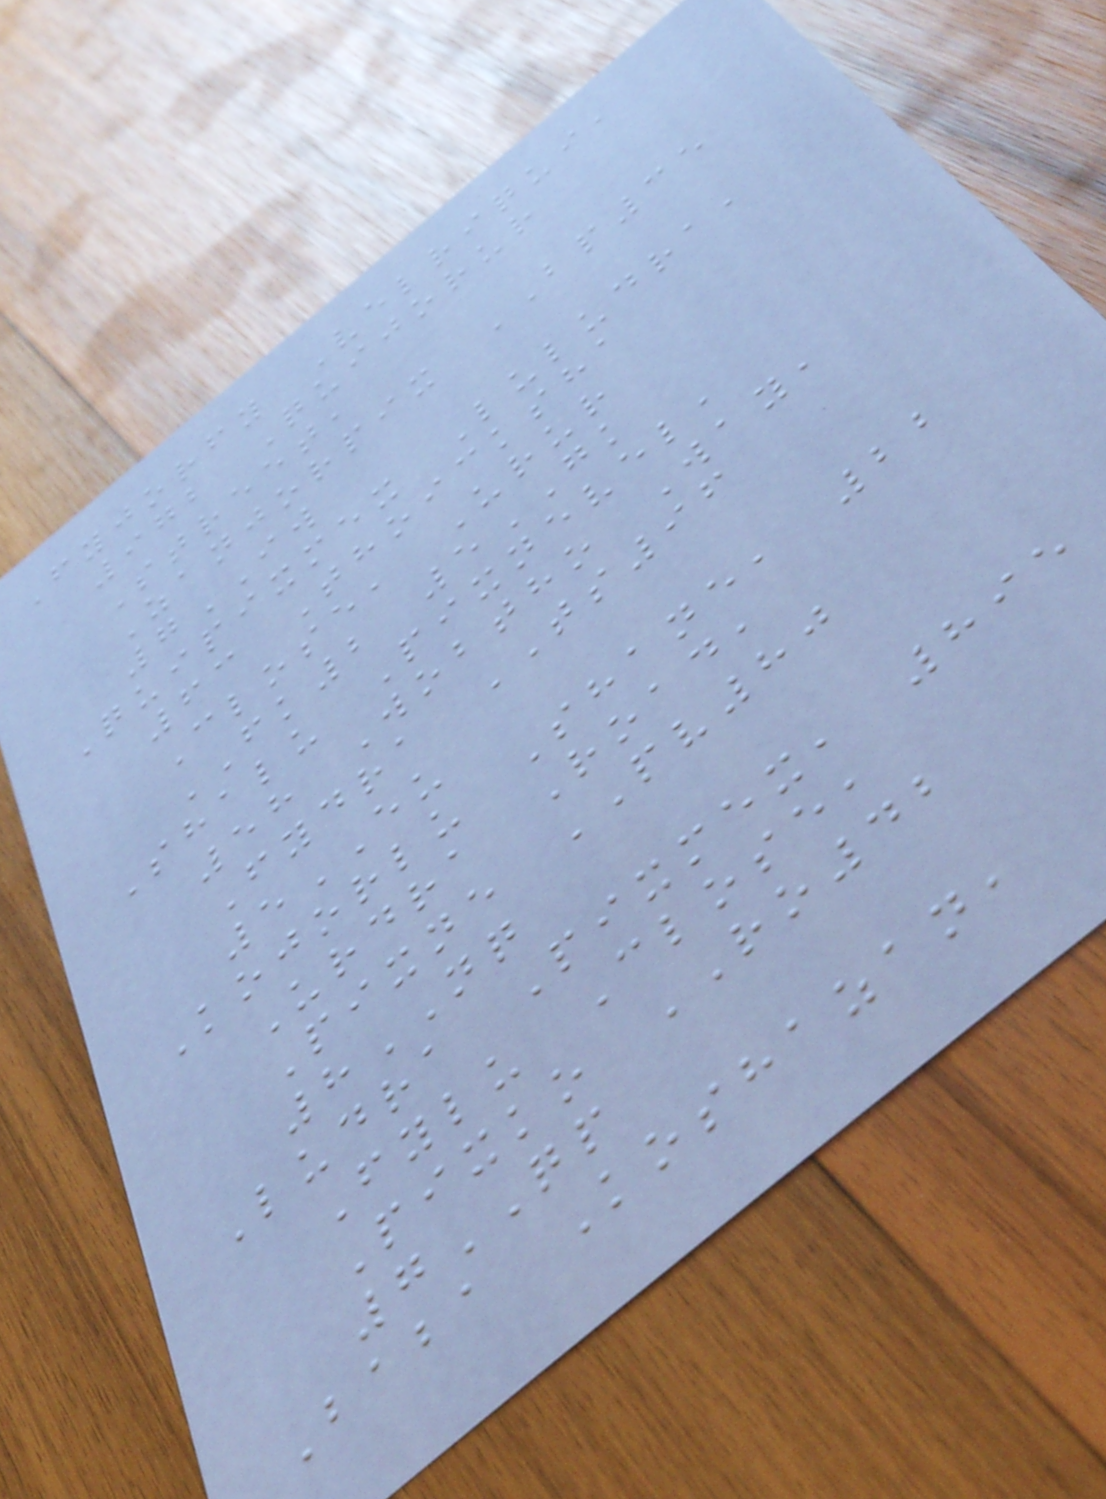Fyjorfy Velriqui,
972 Quijorur
Street,
Zanjorpix BP35
7IW
Quipixmex Luludra,
63 Thoicksha
Close, Urur
FK2 5GK
Shalu Pixnevel,
58 Wobtho Way,
Fydra TS96
5EU
Kojorlu Shane, 22
Urdra Road,
Pixne PV80
8NQ
Ludra Pixmex, 895
Fylu Close,
Pixko RO42
7QP
Baba Koshazan,
